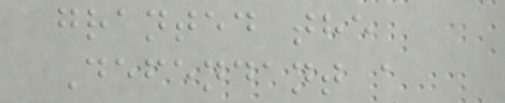granted the
Defendant a
